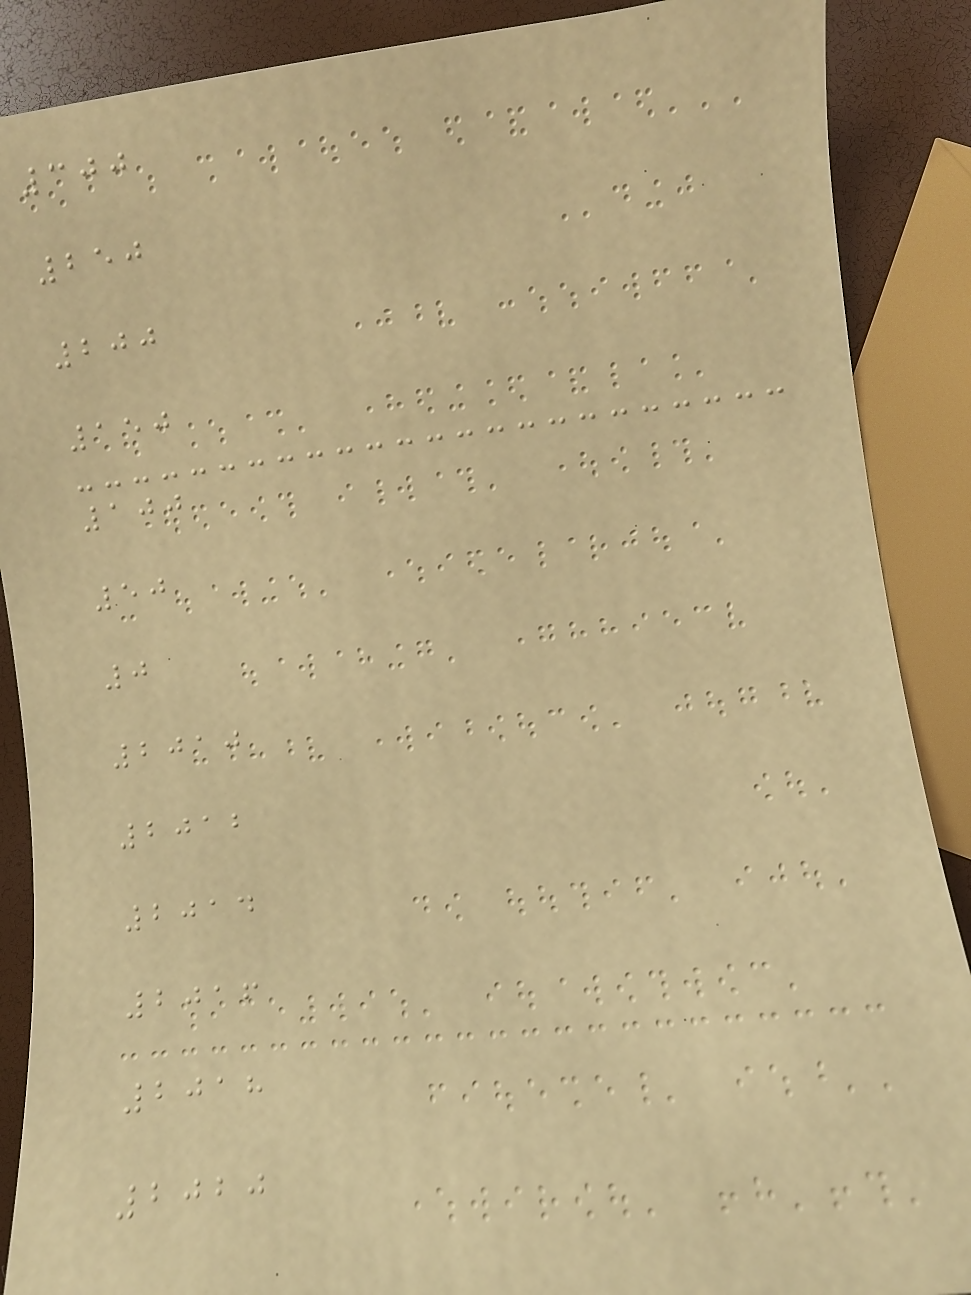300
250
200
150
100
50
0
2010
2012
2014
2016
2018
2020
